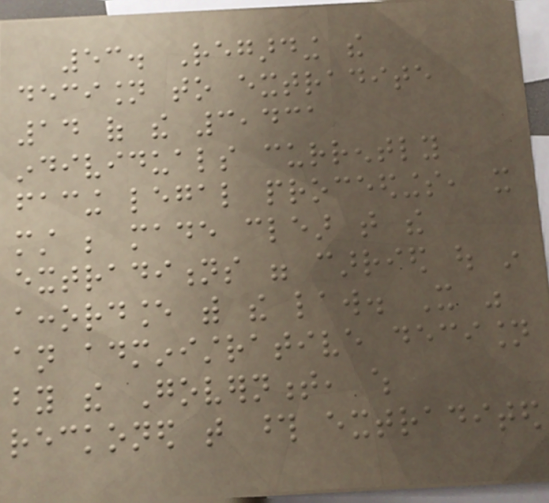53. Regarding the
decision to extradite
14 of the 3,431
individuals currently
facing legal proceedings, it
must be made clear that the
extraditions were carried out in
accordance with the law. It was
an administrative decision
by the Government, which
reckoned that those extradited
